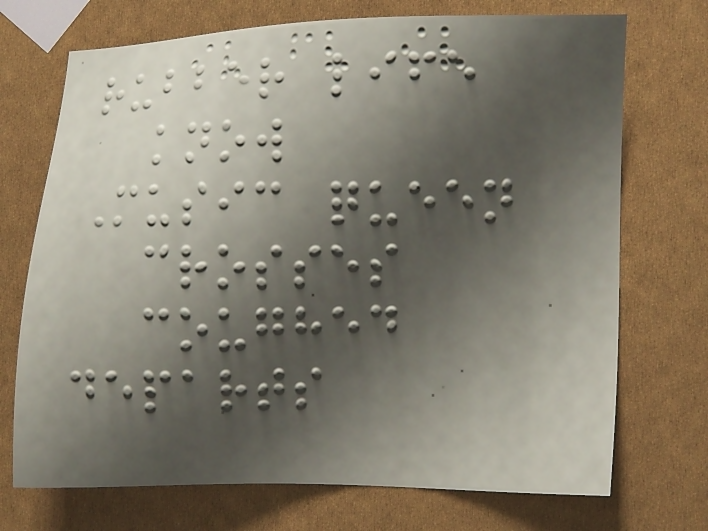rubber life
know
Music queen
crosses
coughed
departs
